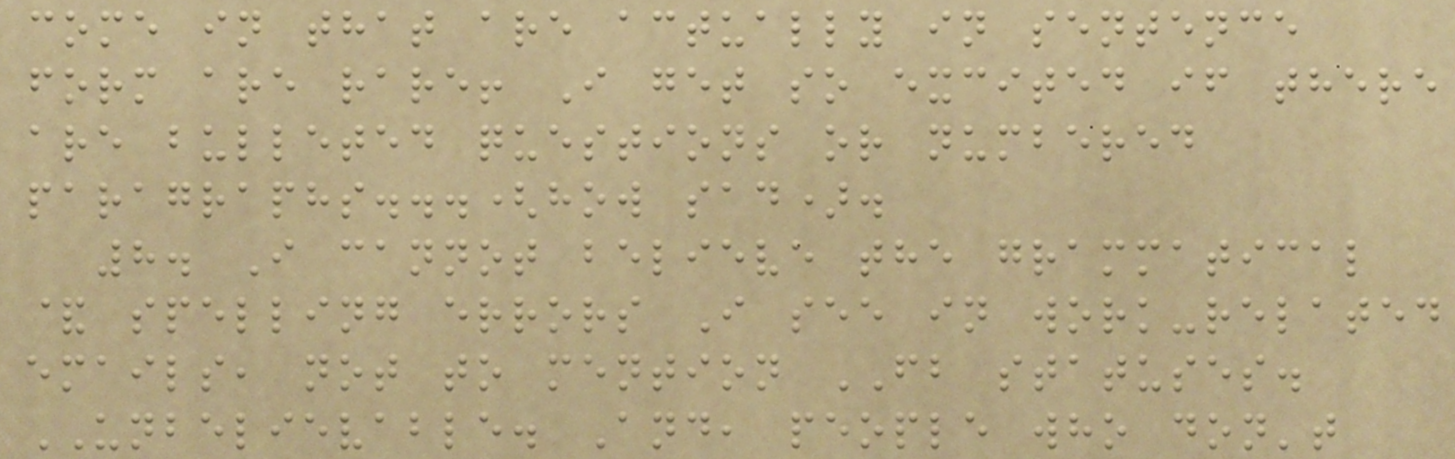come in that are actually in sentence
form are rare! I get so excited if there
are bulleted questions or numbered
paragraphs...(how sad).
8. I cannot believe the grammatical
& spelling errors I see in work-related
emails, not to mention FB statuses.
UNBELIEVABLE. And, people who don't
